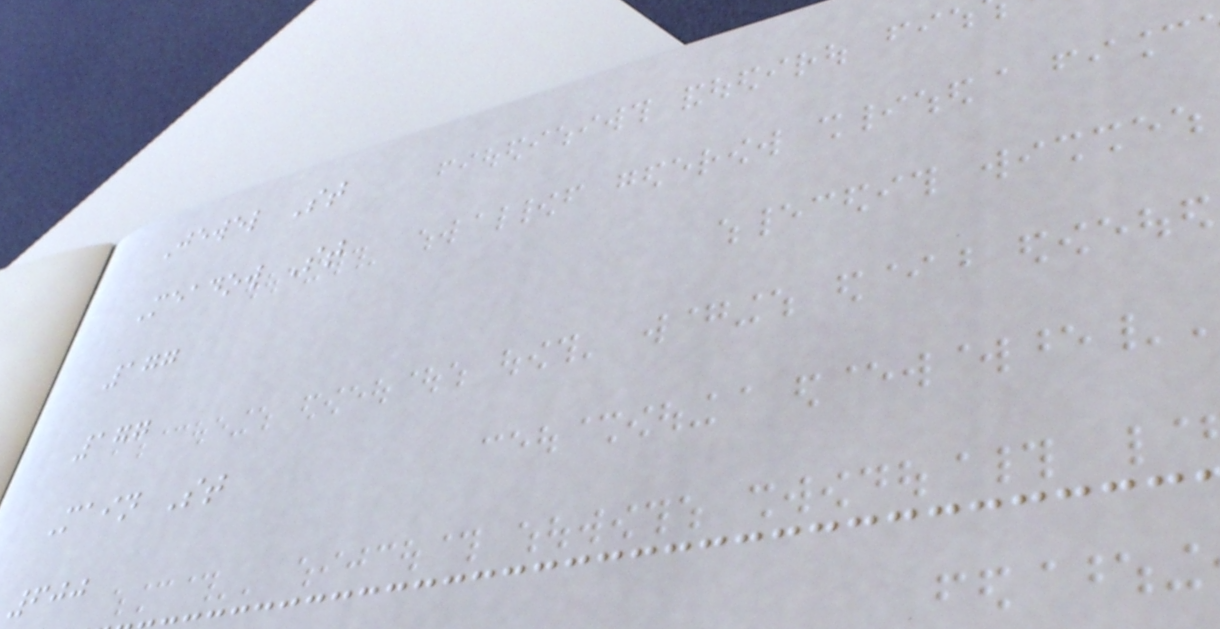Jewel St
Meadow St
177
177
Main St
600
